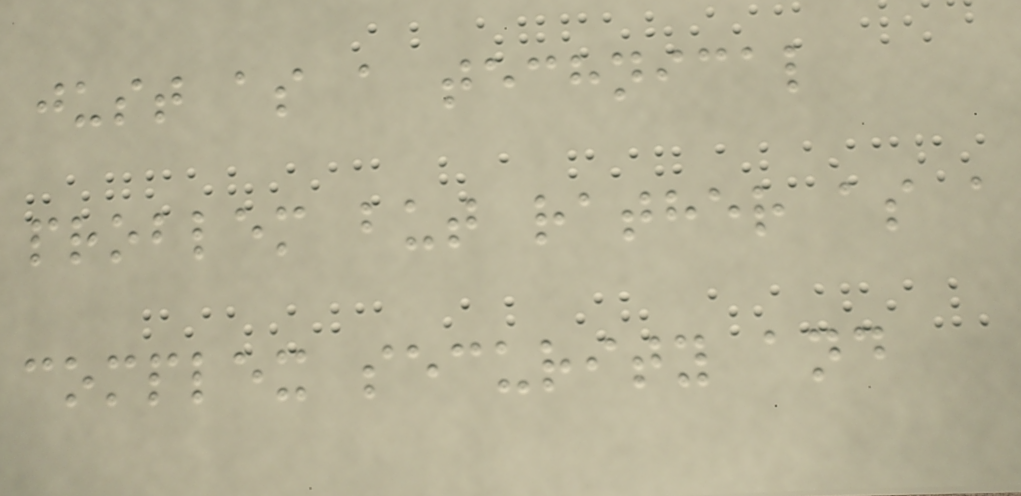just as a technical
problem but rather as a
complex security and
